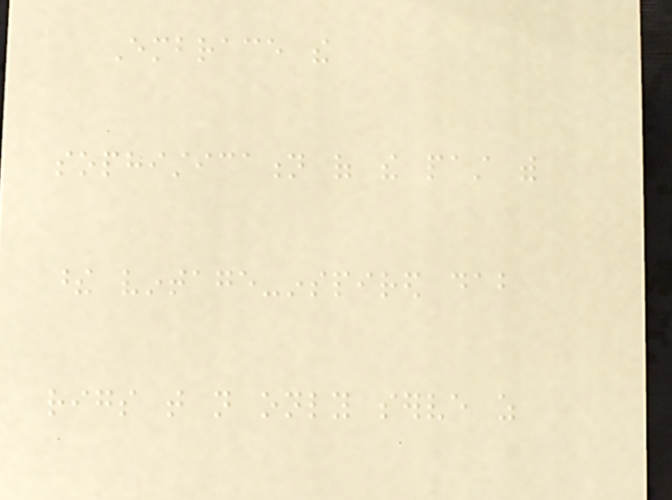Embrace the
sophistication of the past with
these vintage-inspired dab
rigs that not only serve as
